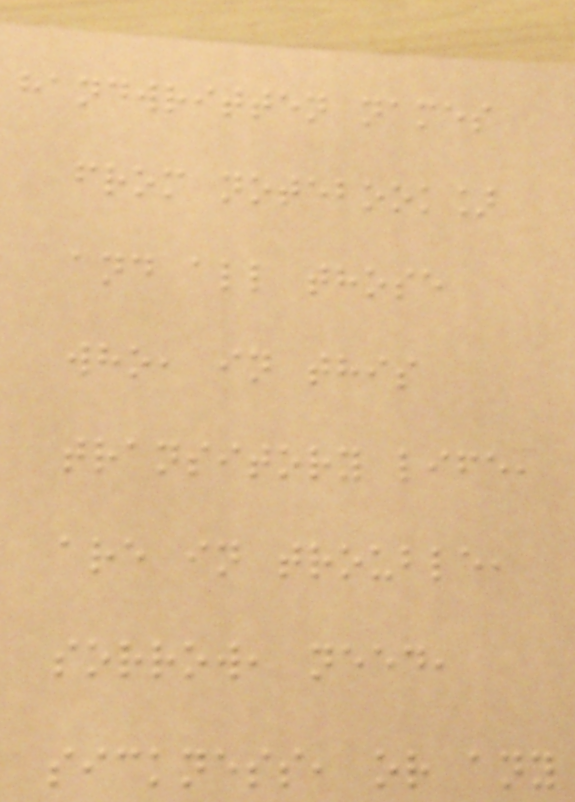handwritten names
from notebook]
and all those
who, in this
transitory life,
are in trouble,
sorrow, need,
sickness, or any
